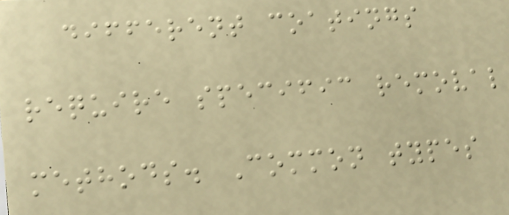different coatings
require specific removal
methods. Common types
